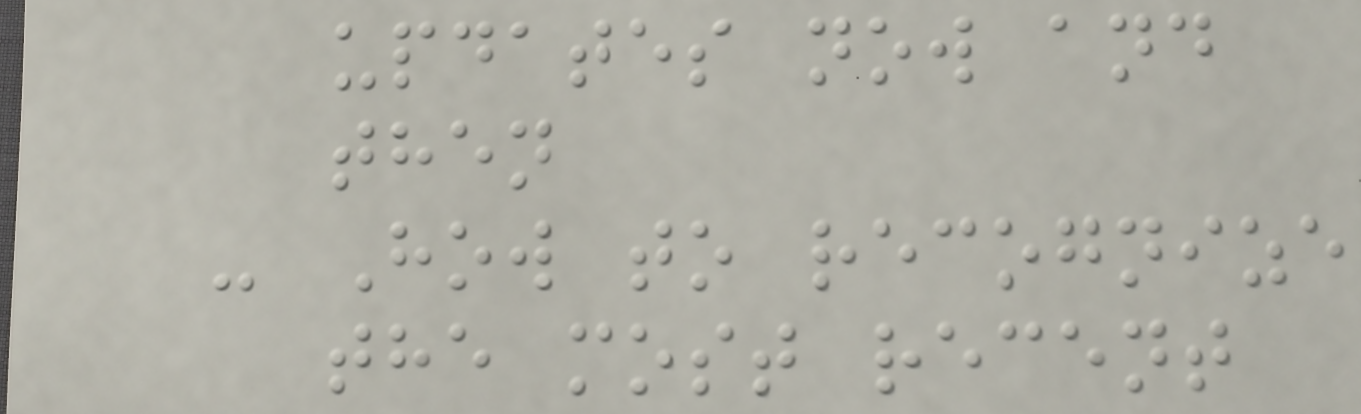updates now and
then
- How to recognize
the most recent
